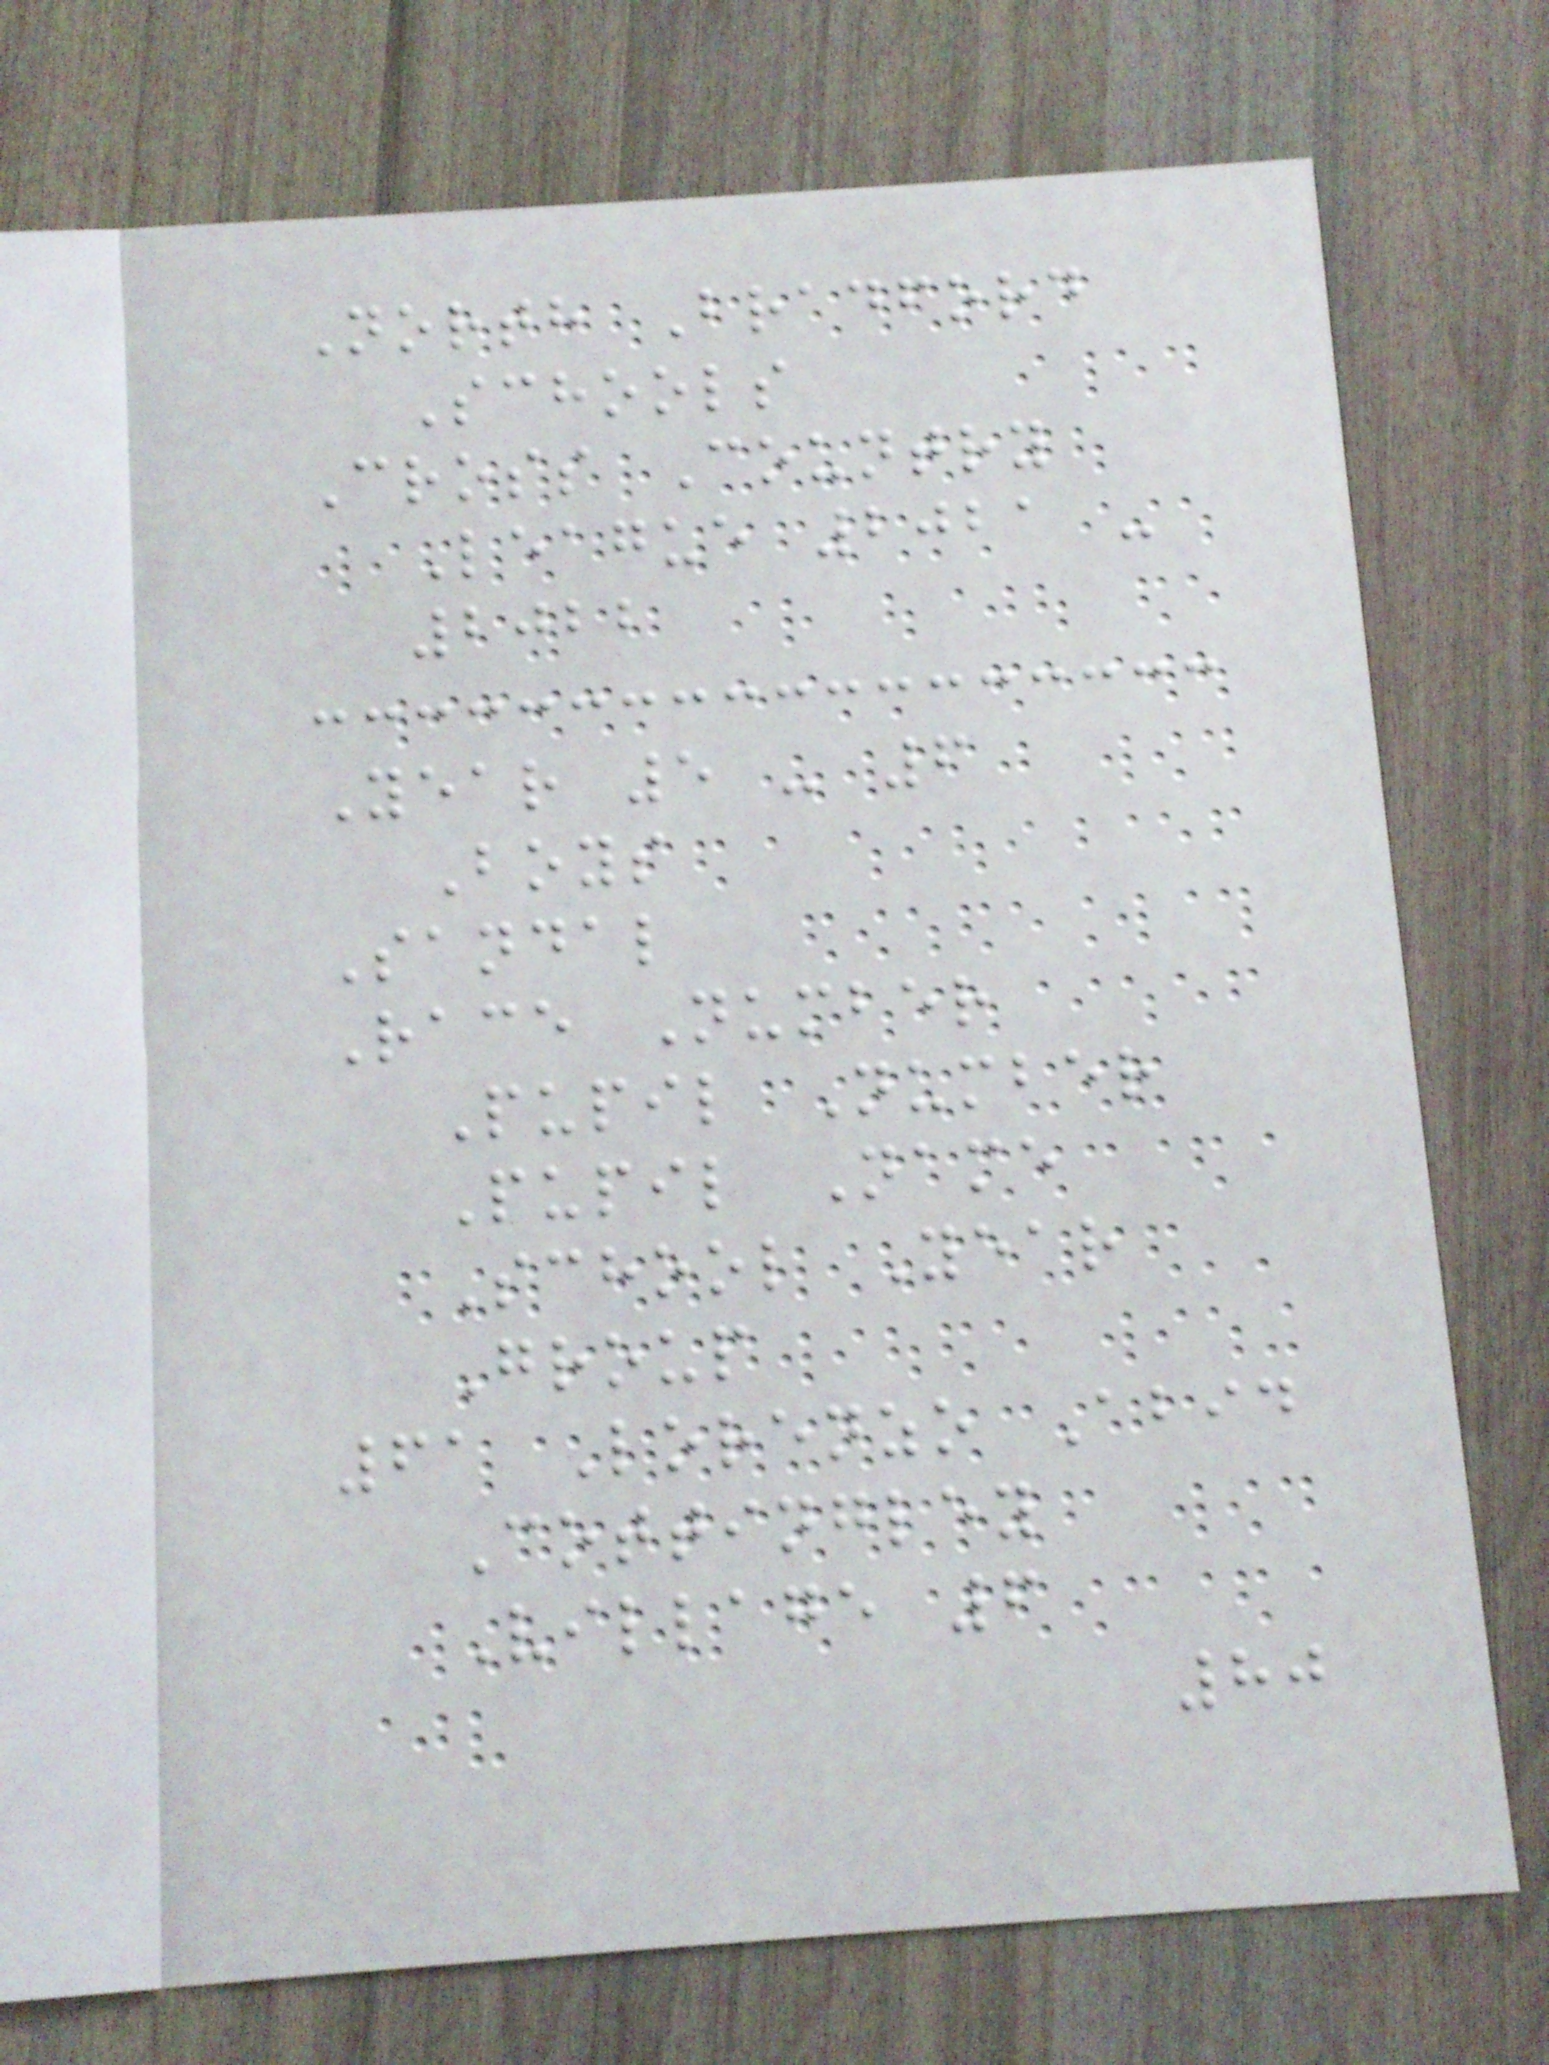North Bradford
Schools
Cross Country
League 2021 -
2022
Year 5 - 6
Boys
Sandal
Race Number
Pupil Number
Pupil Name
School Year
Group
61 Lorenzo Abid
Cottingley
Village 6
80
